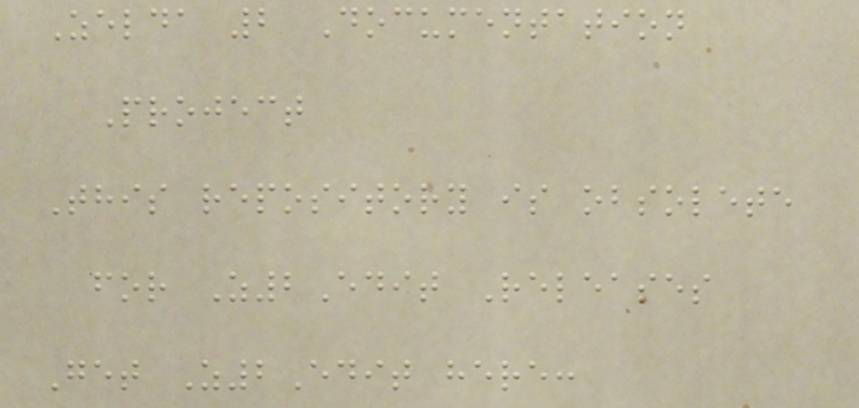Zelda 2 Documentation
Project
This repository is obsolete
for Z2Edit Releases
Get Z2Edit here:
